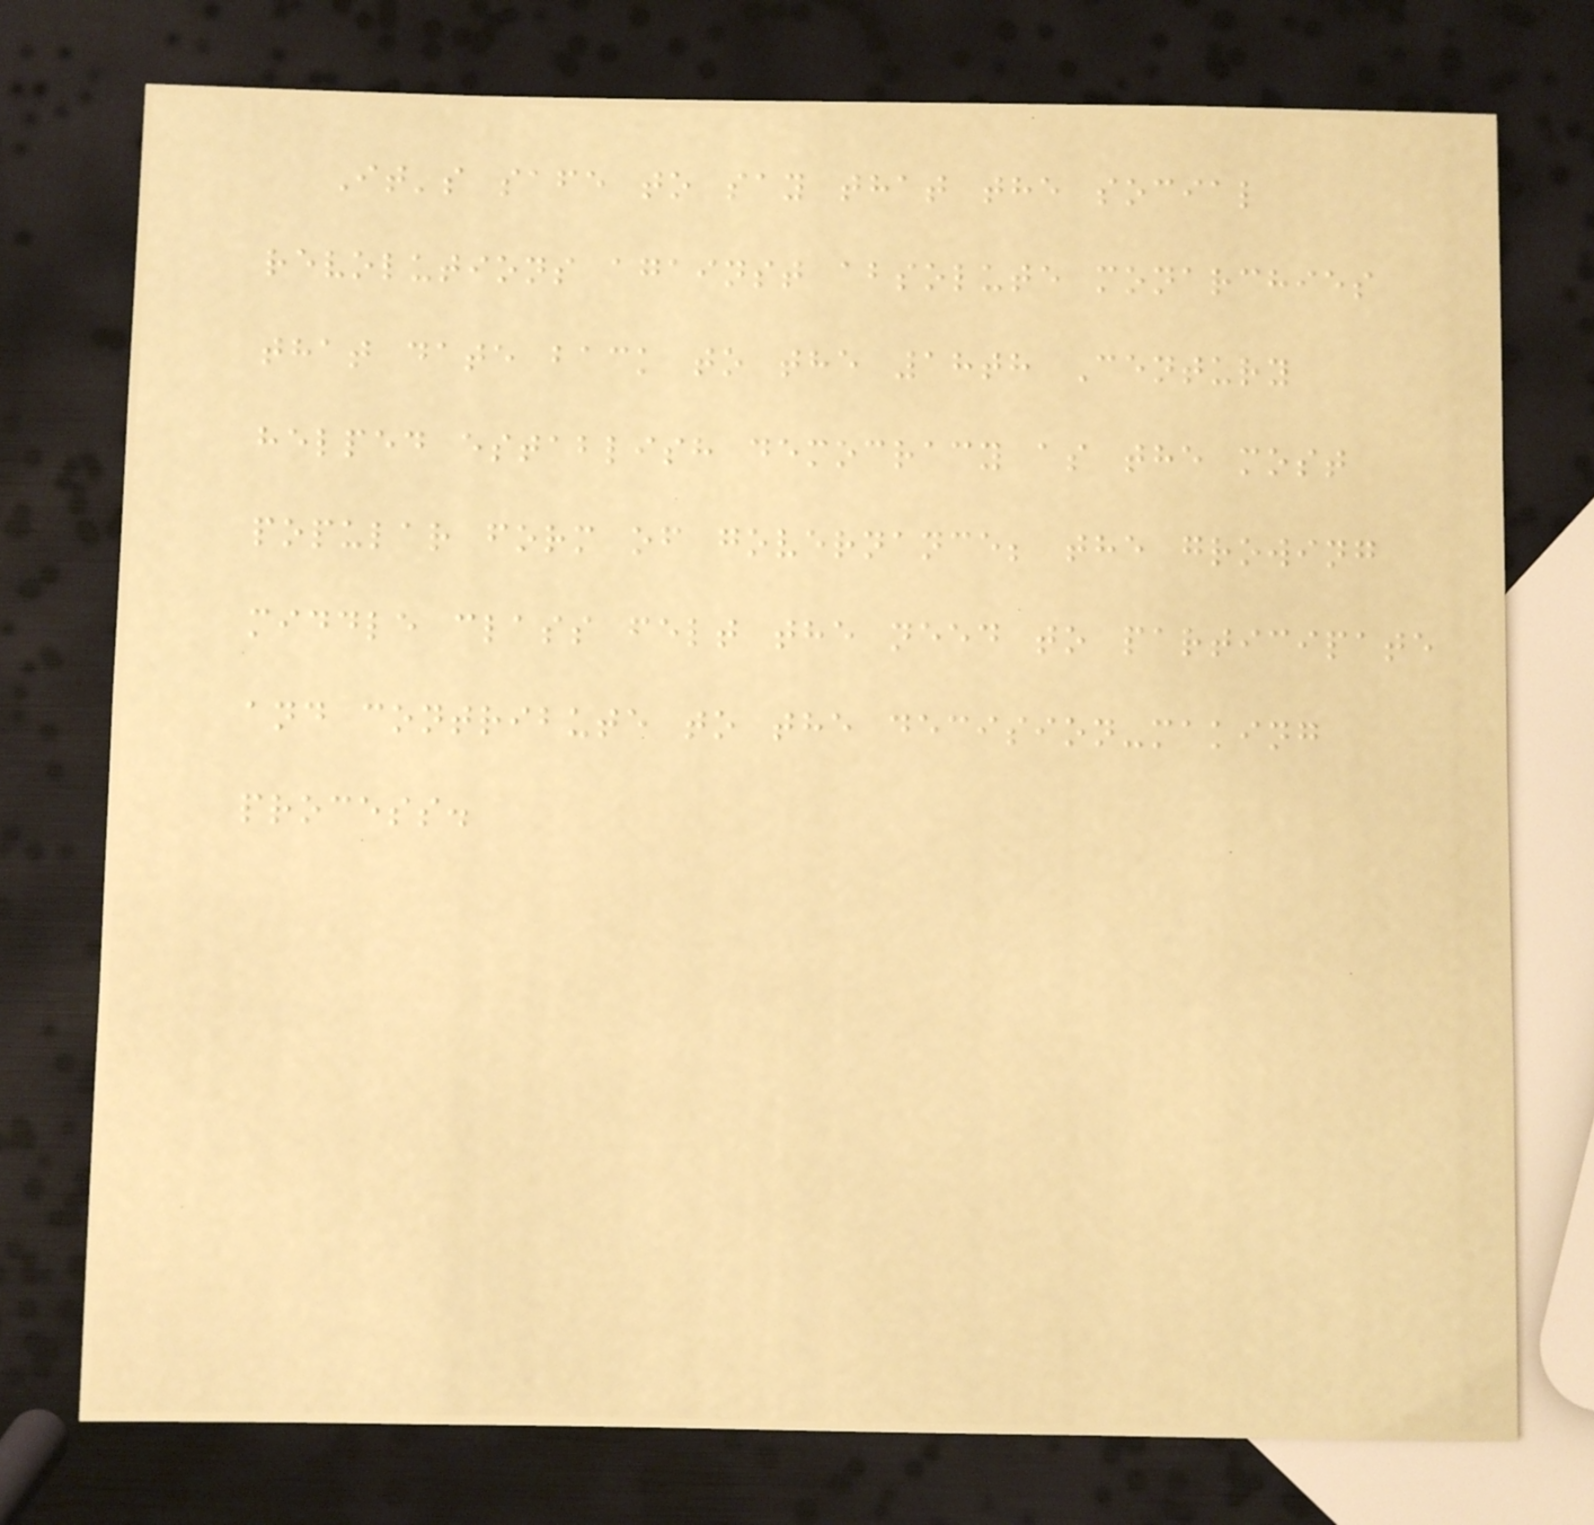It's safe to say that the social
revolutions against absolute monarchies
that date back to the 18th Century
helped establish democracy as the most
popular form of governance; the growing
middle class felt the need to participate
and contribute to the decision-making
process.
